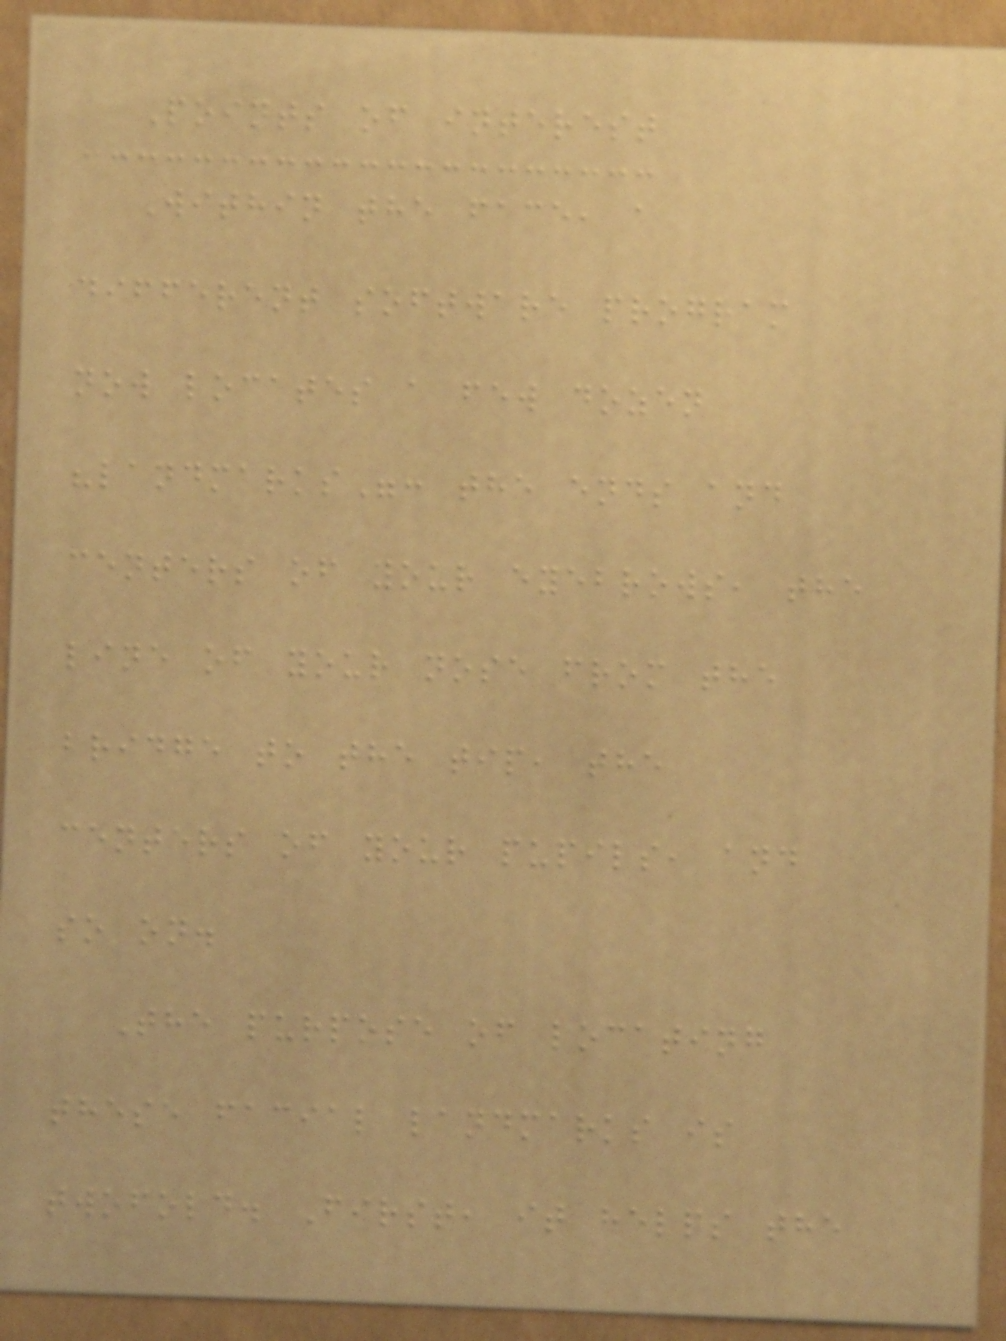Points of interest
Within the face, a
different software program
now locates a few dozen
"landmarks": the ends and
centers of your eyebrows, the
line of your nose from the
bridge to the tip, the
centers of your pupils, and
so on.
The purpose of locating
these facial landmarks is
twofold. First, it helps the
